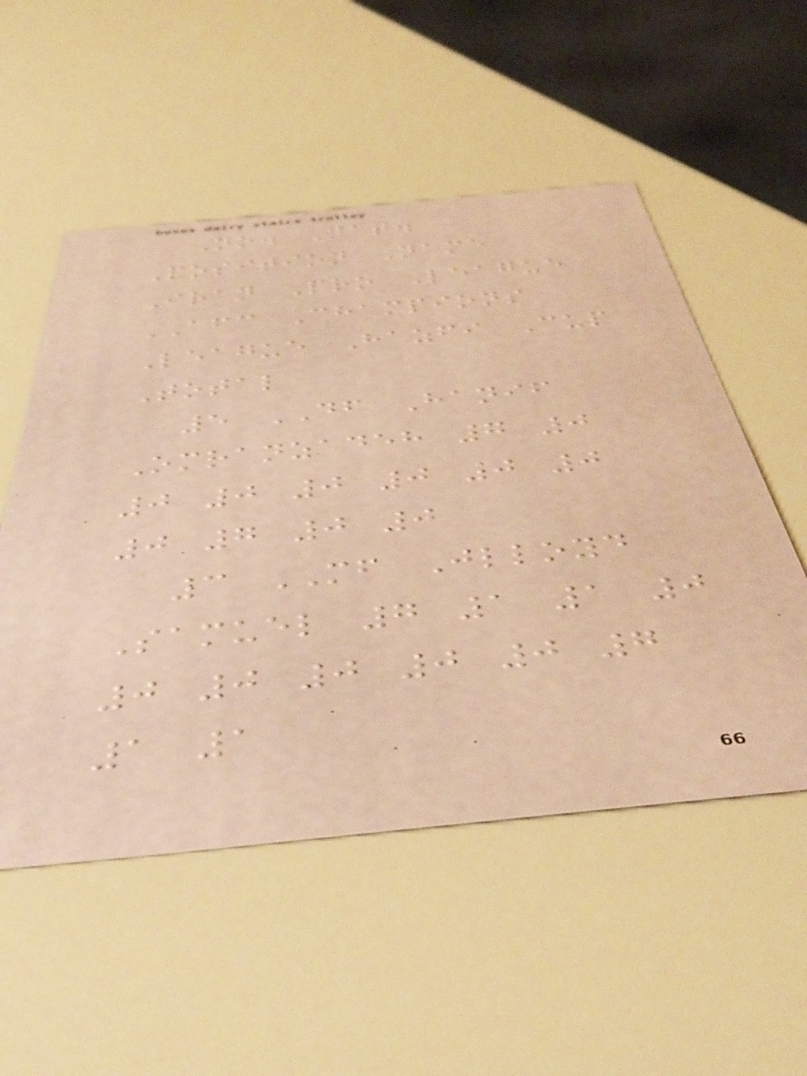No. Nat.
Position Name
Iran Pro League
AFC Champions
League Hazfi Cup
Total
5 DF Hanif
Omranzadeh 7 0
0 0 0 0 0 0
0 7 0 0
3 MF Jlloyd
Samuel 7 1 1 0
0 0 0 0 0 7
1 1
